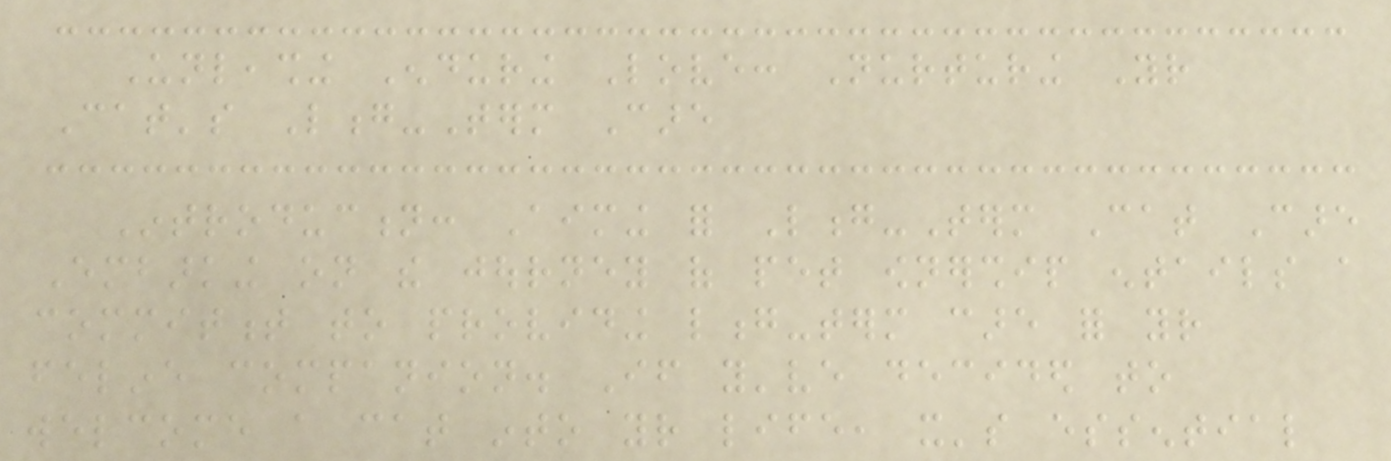Unleashing Enduring Love: Nurturing Your
Cat's Long-Term Care
Introduction: Aiming for Long-Term Cat Care
Embarking on the journey of pet ownership entails a
commitment to providing long-term care for your
feline companion. If you've decided to
welcome a cat into your life, it's essential
